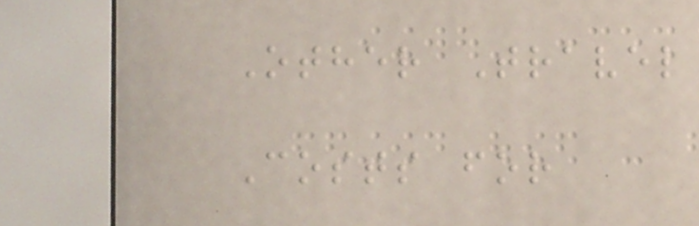Other Travel
Costs for
